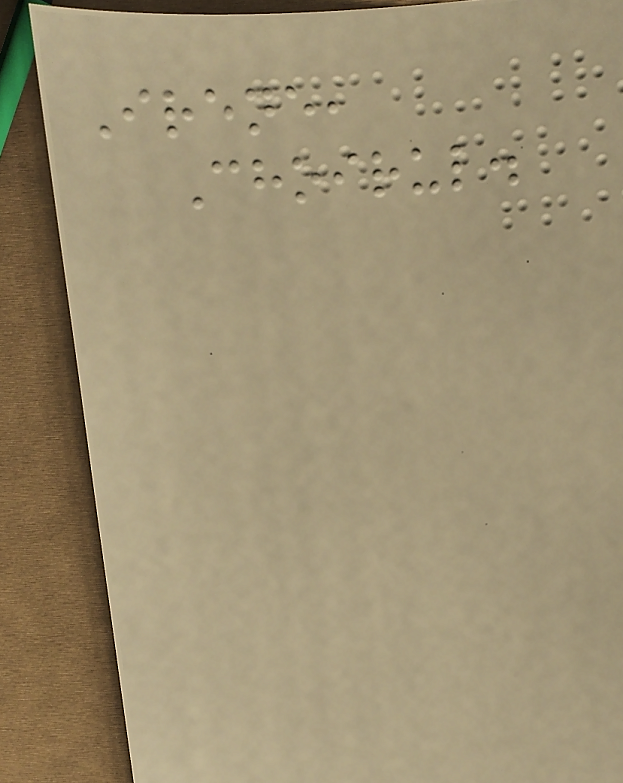Irene,
Choirul.
